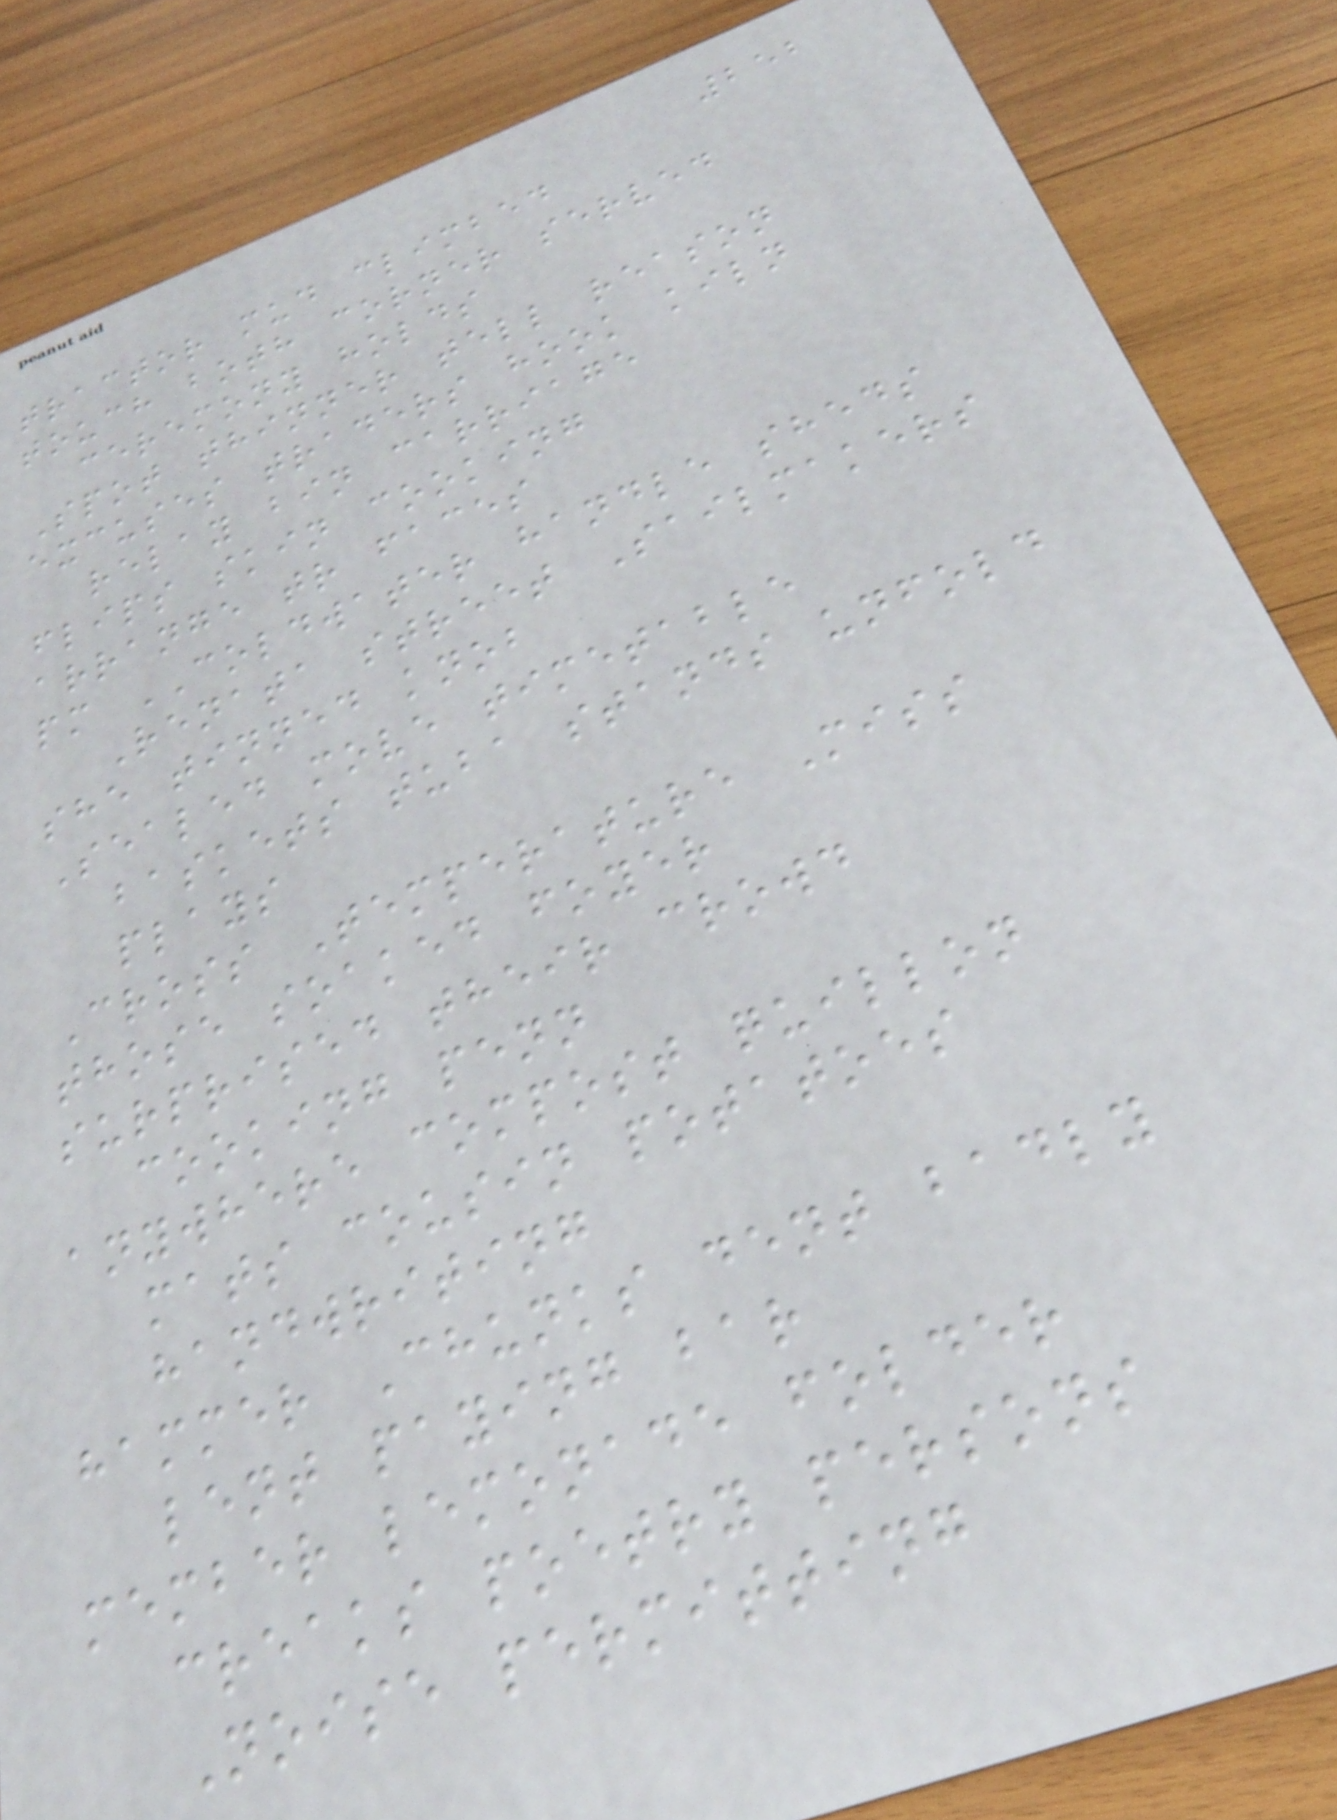252
tractor mud climbed
touch both corner served
ceremony holds
Spot thinner tell reason
excuses traders hook kiln
relay bin carriage
flips skin cooking
arrange tr faces
pm COLDWATER handle sheds
Renata street Sailmakers
she tinned knob
Sealed move timetable
baskets tuba stands unfold
plays
Cross Temperature Miss
those soaked foyer
surprised their crowd
cooking penn
anywhere compost quillon
mats cousin potatoes
handwriting
hammer Chunks dent badly
lent paying bar
member lemonade folder
creaks poetry persons
Noise permitting
